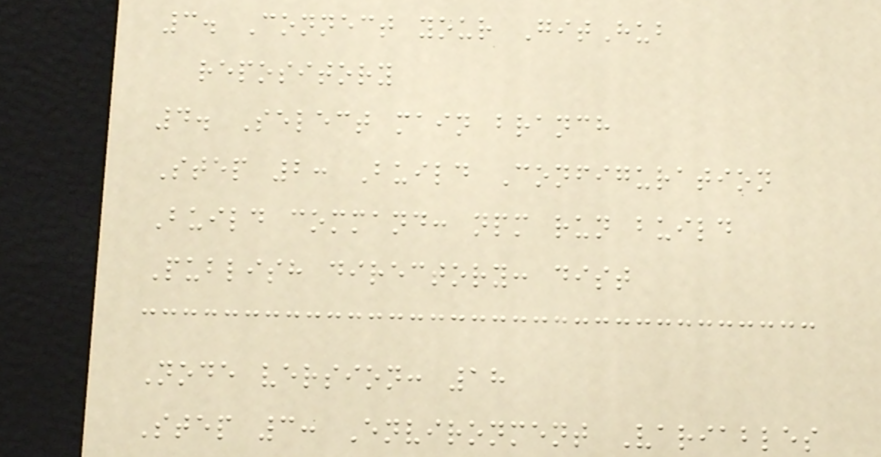3. Connect your GitHub
repository
4. Select main branch
Step 2: Build Configuration
Build command: npm run build
Publish directory: dist
Node version: 18
Step 3: Environment Variables
